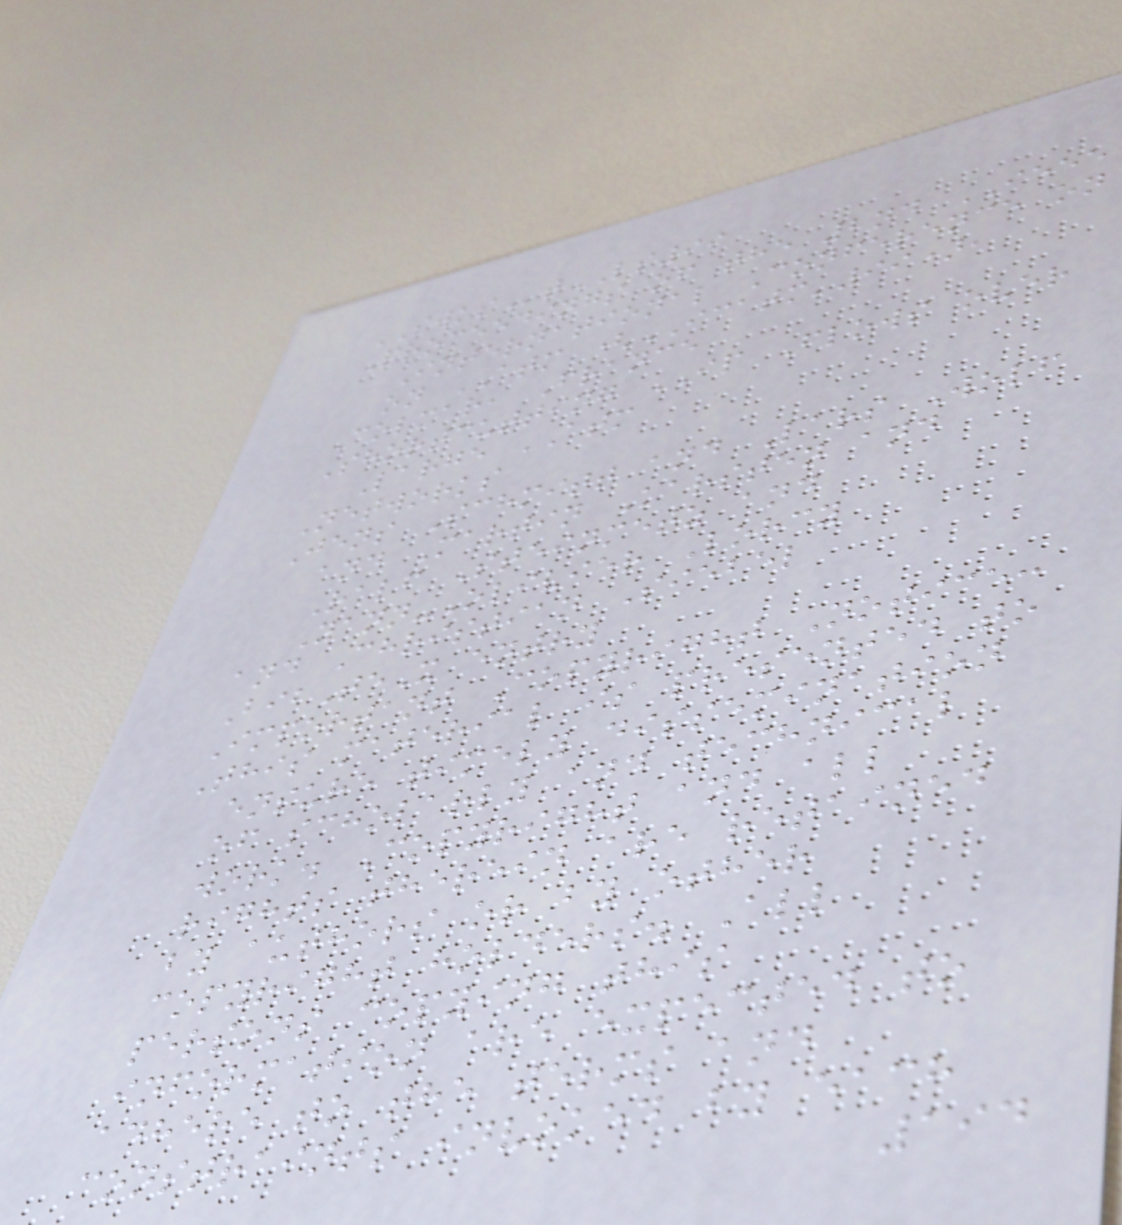SWKStLS99
Proceedings of the 2nd IEEE
International Conference on
on ATM (ICATM'99),
Colmar, France
Shortcutting IP Flows over
Large ATM
Networks
Jens Schmitt and Lars Wolf
and Martin Karsten and
Ralf Steinmetz and
Yann-Olivier Lorcy
and Christian Siebel
BibTeX entry
Important Copyright Notice:
This material is presented to
ensure timely dissemination
of scholarly and technical
work. Copyright and all
rights therein are retained
by authors or by other
copyright holders. All
persons copying this
information are expected to
adhere to the terms and
constraints invoked by each
194
